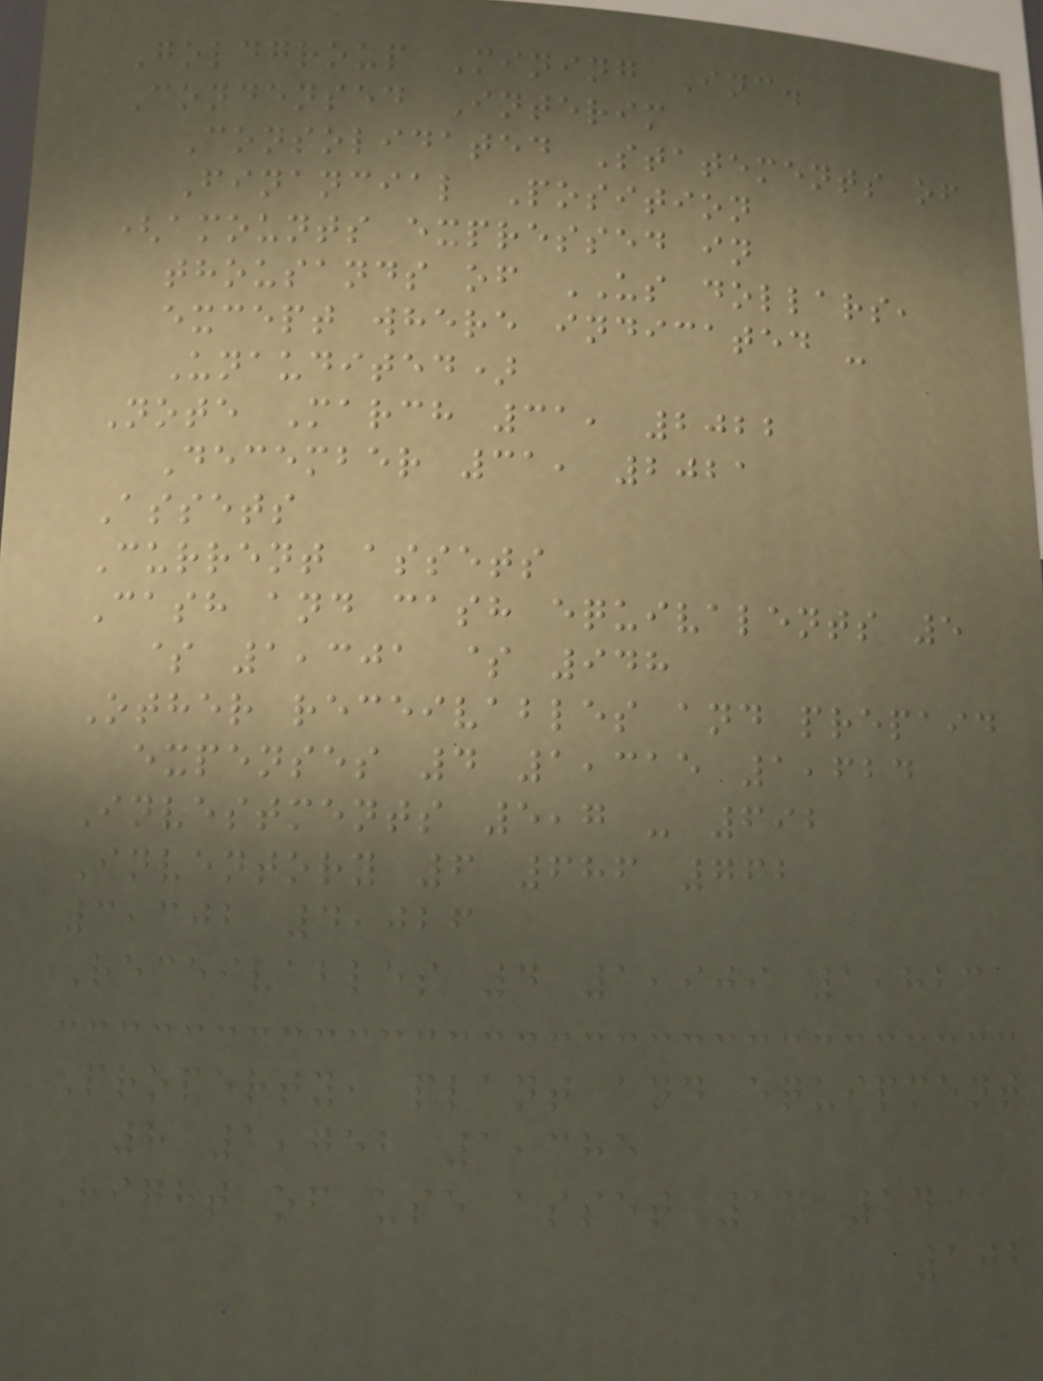Goldgroup Mining Inc.
Condensed Interim
Consolidated Statements of
Financial Position
(amounts expressed in
thousands of US dollars,
except where indicated -
Unaudited)
Note March 31, 2022
December 31, 2021
Assets
Current assets
Cash and cash equivalents 5
$ 1,301 $ 948
Other receivables and prepaid
expenses 4 1,315 1,624
Investments 5,7 - 692
Inventory 6 686 762
3,302 4,026
Receivables 4 1,909 1,823
Property, plant and equipment
8 1,752 1,385
Right of use asset 13 149
102
